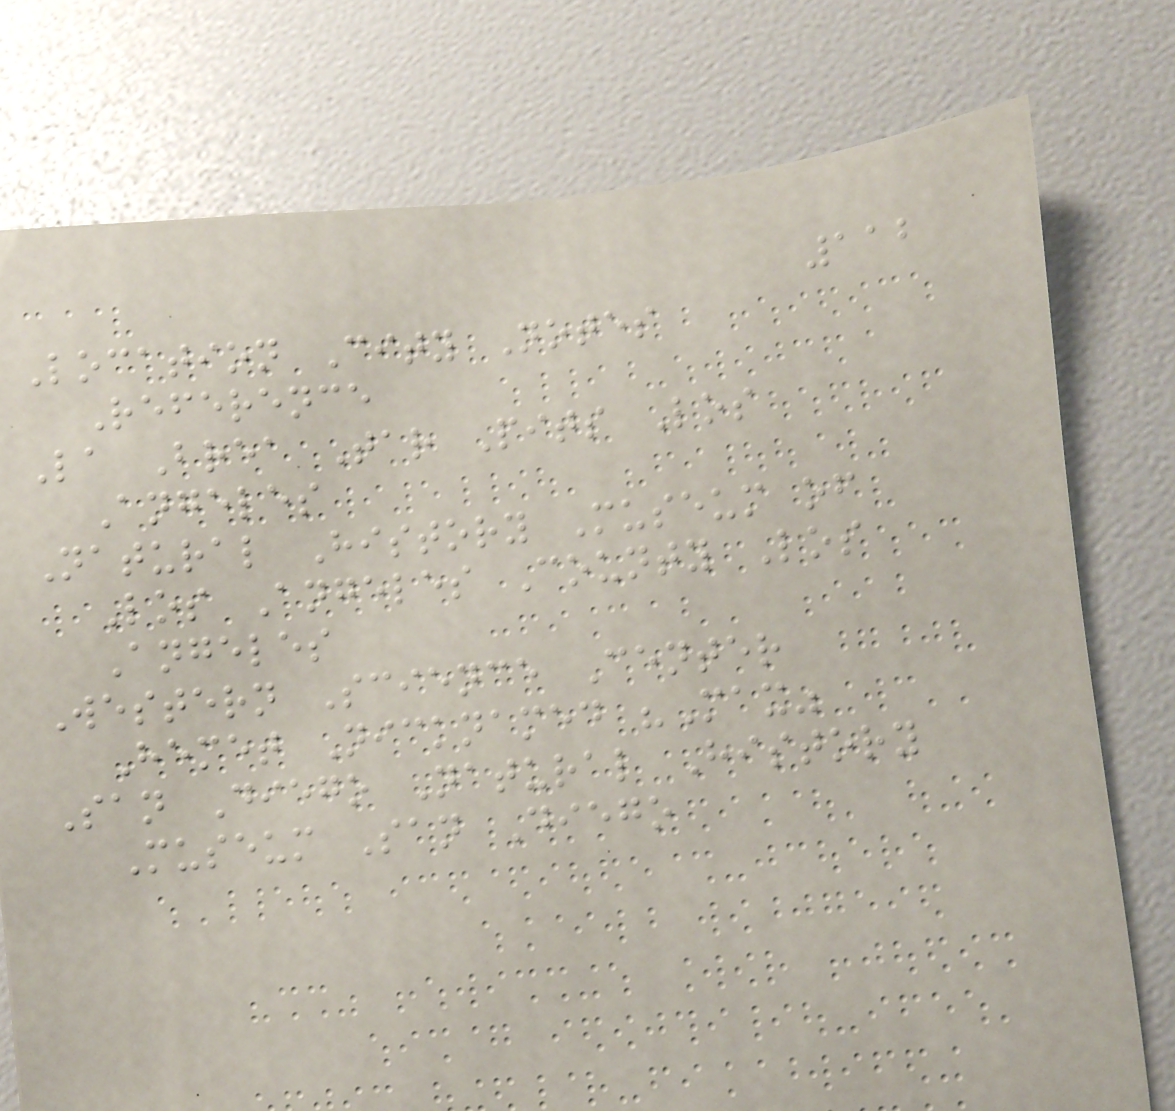112
Location City Notes
Reference
La Brea Tar Pits Los
Angeles
Natural History Museum of
Los Angeles County Los
Angeles
Western Science Center
Hemet Nicknamed "Max"
San Diego Natural History
Museum San Diego
